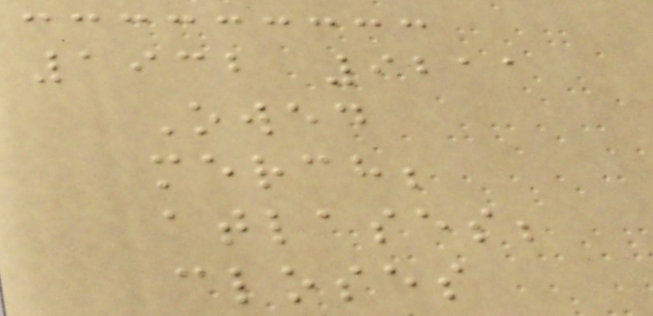1932 9211
Owed
merch;
atlases;
closes
